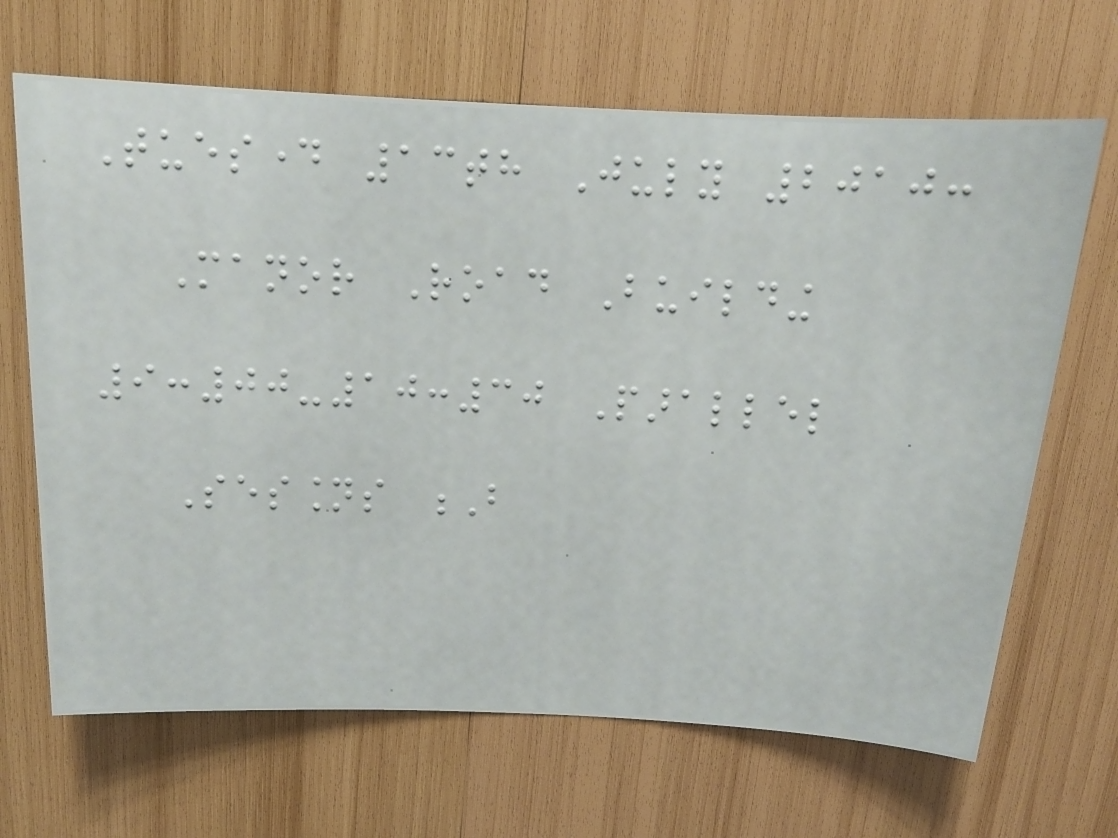Tuesday 13th July 2010:
Manor Road Building
9:00-10:30 Parallel
Sessions B
